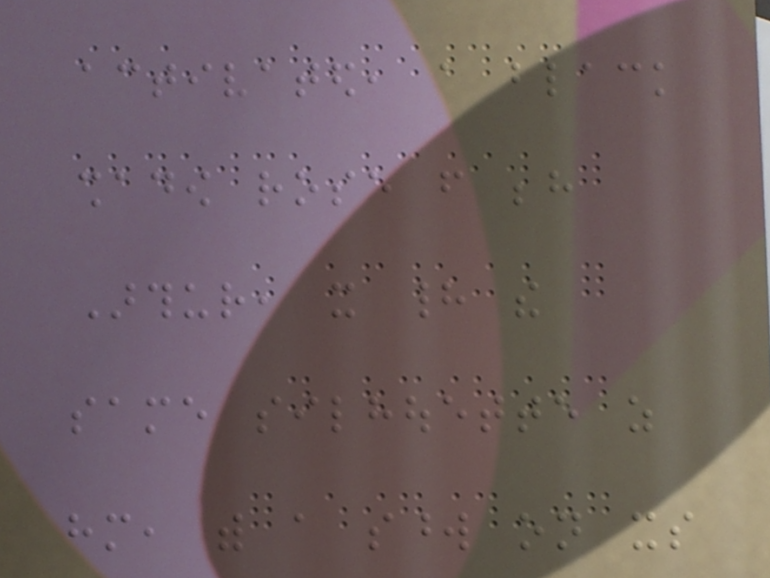activated, a black
shadow rose from behind
Arthur, it had the
same silhouette as
him, with a sword on its
